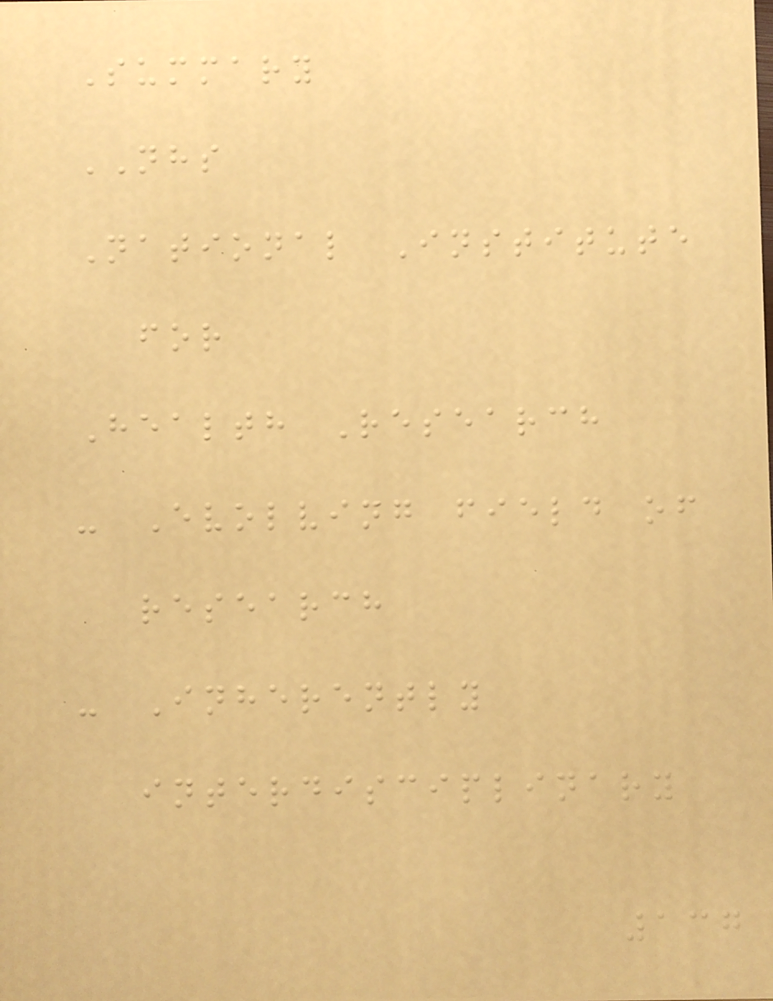Summary
NHS
National Institute
for
Health Research
- Evolving field of
research
- Inherently
interdisciplinary
137
